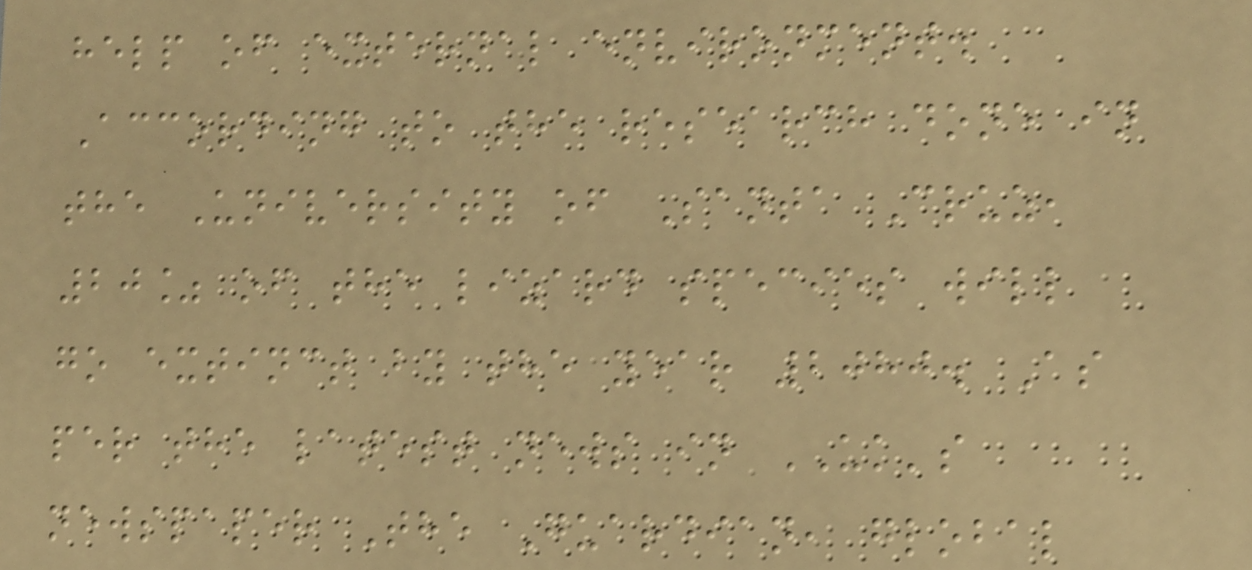help of external environment.
According to the research done in
the University of Santa Cruz,
20% of the lizard species will
go extinct by the year 2080. As
per the latest news in UK's
newspaper The Guardian, global
